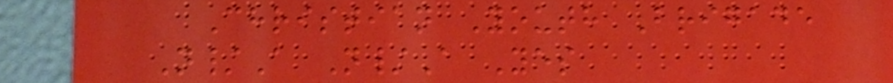Christian Youth Brigade
N/A N/A Yes
